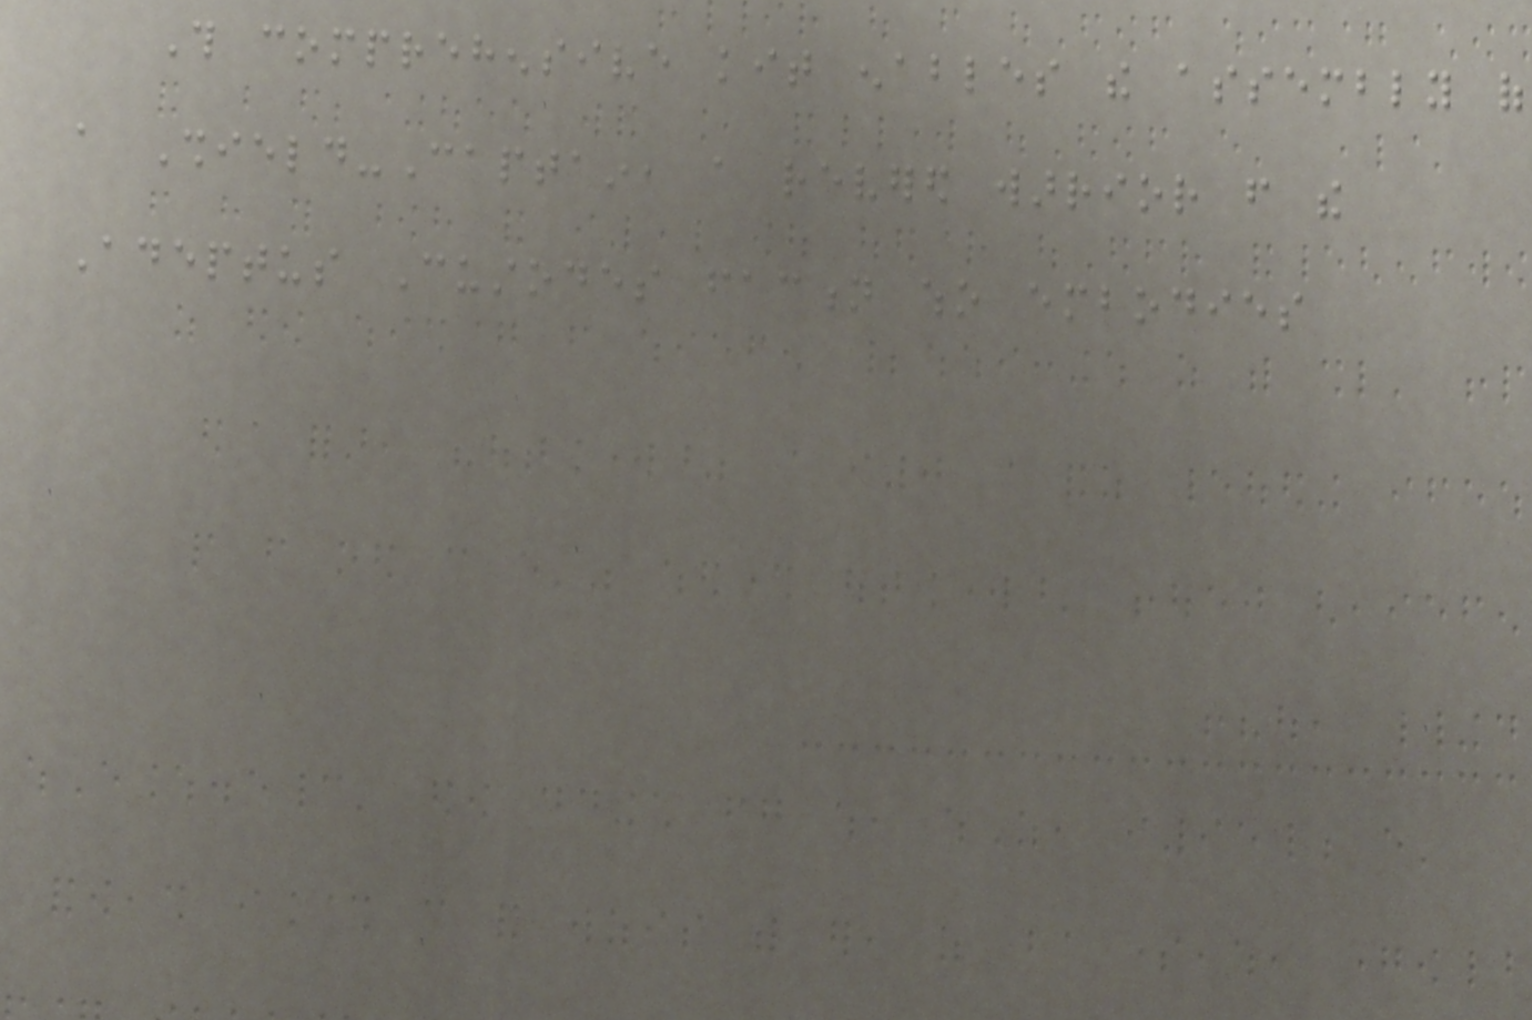This comprehensive kit enables the assembly of
a Shield-Captain, a revered warrior from the
Adeptus Custodes faction who embodies
